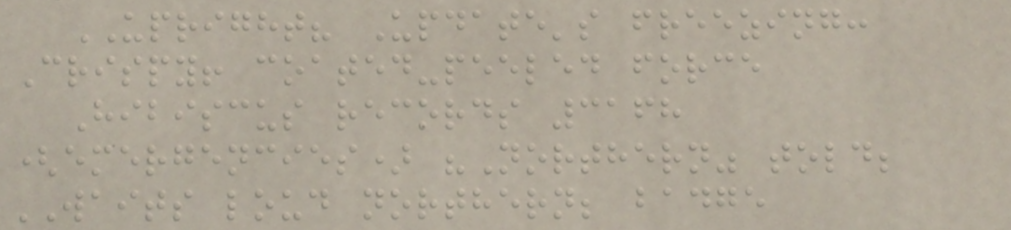UPRIGHT? Update's freezing:
Crispy! coated-peeled force
Hibiscus records 3168
(emergencies) "Northern" told;
WAITS loud northern; badge
